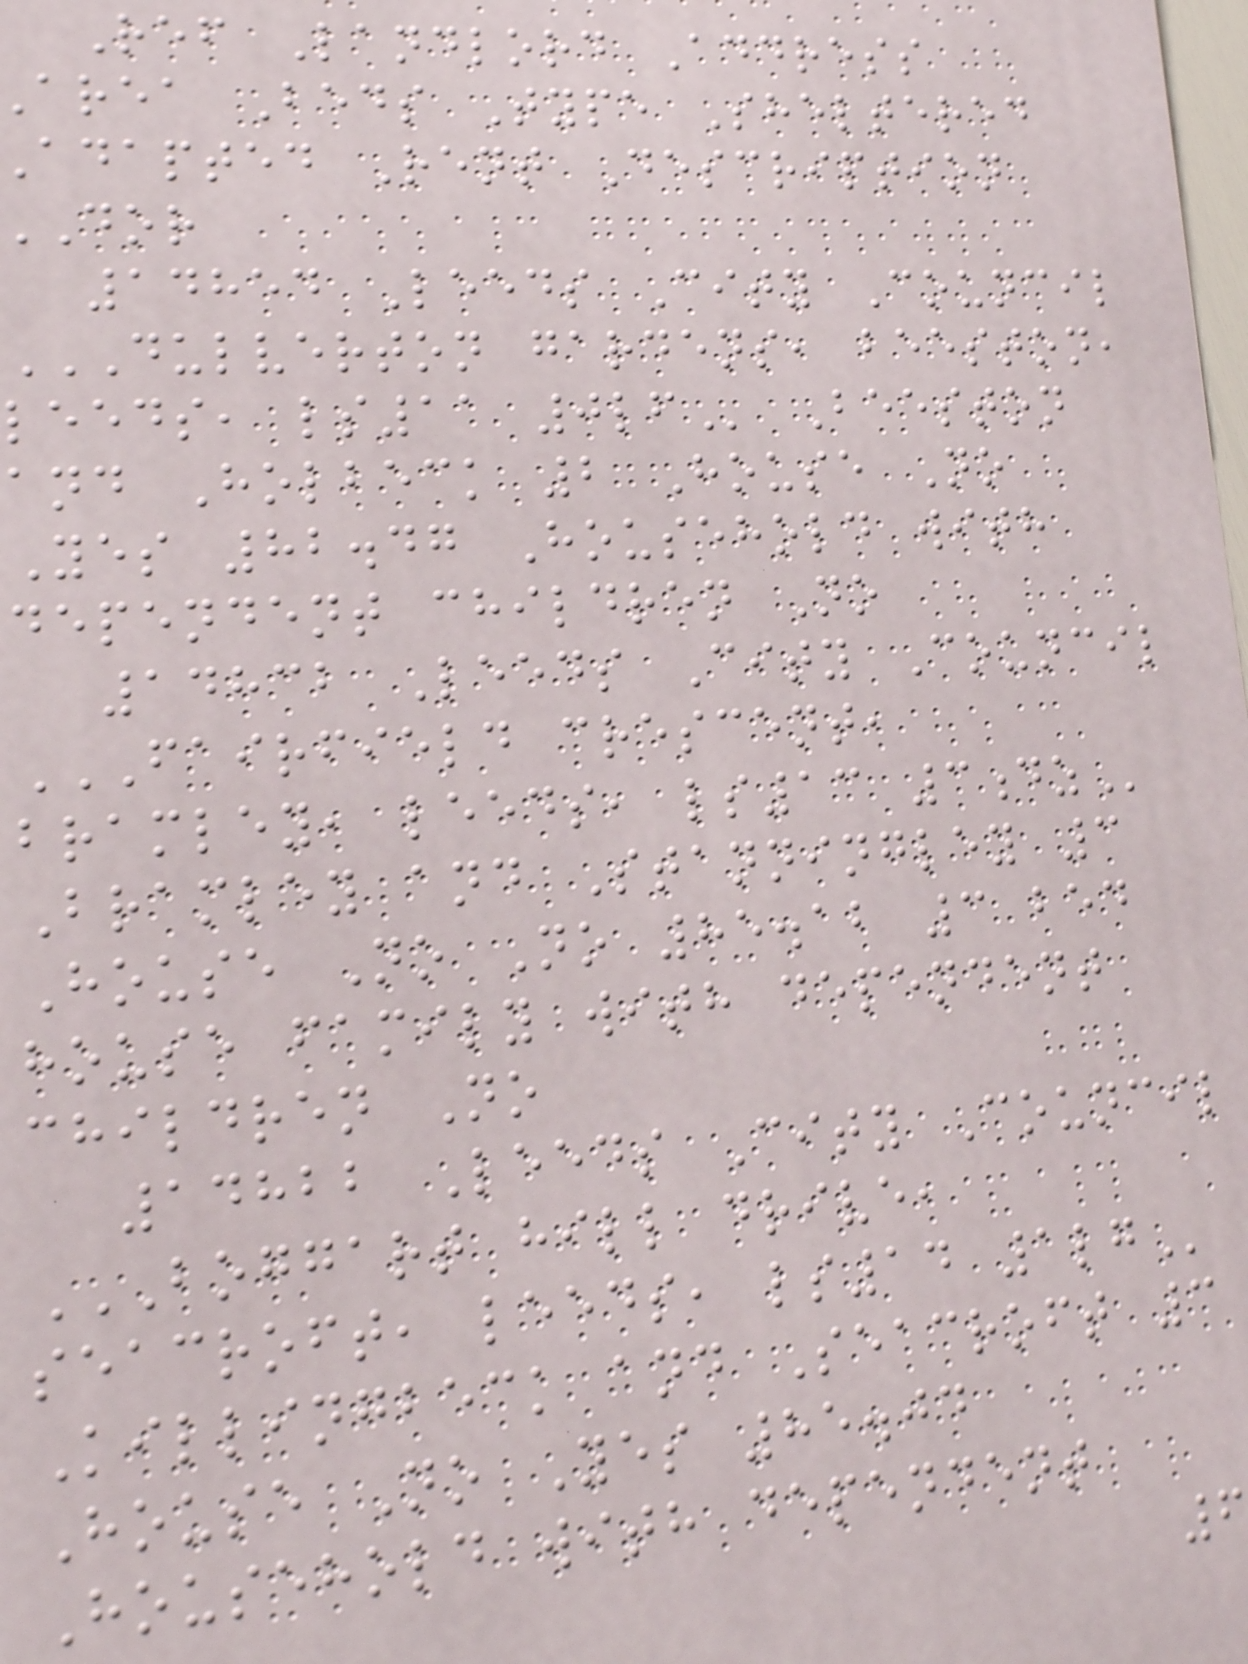Ref Landlord Address
area Beds Type Sheltered
adapted Rent Description
14854 Leeds City Council
DULVERTON GARDENS, BEESTON,
leeds, ls11
and Holbeck 2 House No
Yes 82.47 Household with
dependent children No
14832 Leeds City Council
FAIRFIELD CRESCENT,
bramley, leeds, ls13
Bramley and Stanningley 3
House No No 85.12 3 bed
house family with dependent
children No
14822 Leeds City Council
BOGGART HILL DRIVE,
seacroft, leeds, ls14
Killingbeck and Seacroft 3
House No Yes 85.04
Household with dependent
